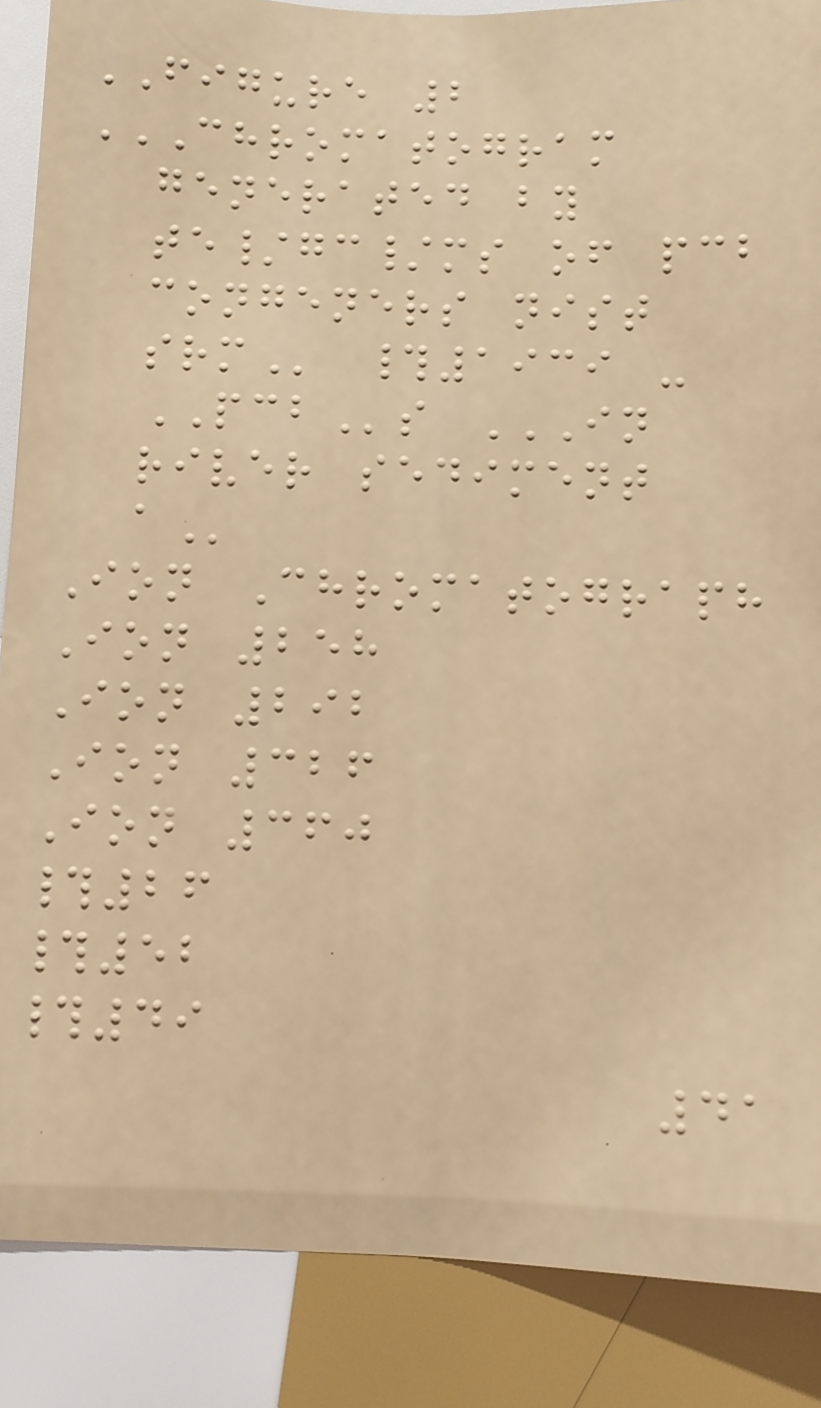FIGURE 2
CHROMATOGRAM
GENERATED BY
TE/GC/MS OF PCB
CONGENERS NIST
SRM #1939 -
PCBs IN
RIVER SEDIMENT
A
Ion Chromatograph
Ion 258
Ion 292
Ion 326
Ion 360
#26
#52
#49
41
